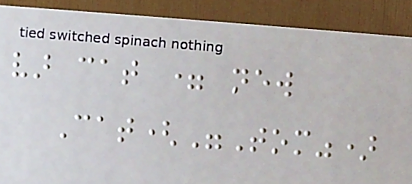var cat = new
Cat("Tom")
